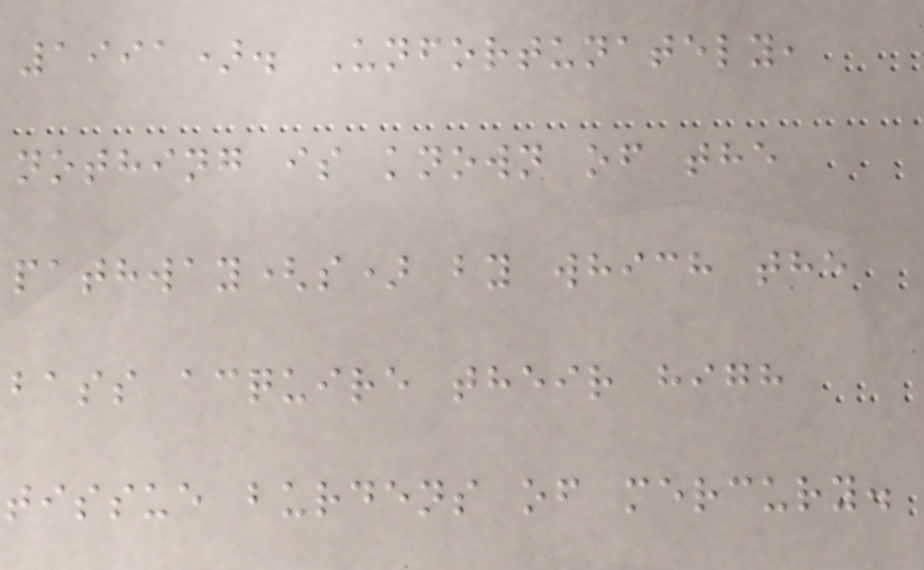1991). Unfortunately,
nothing is known of the
pathway(s) by which the
bass acquire their high
tissue burdens of mercury.
